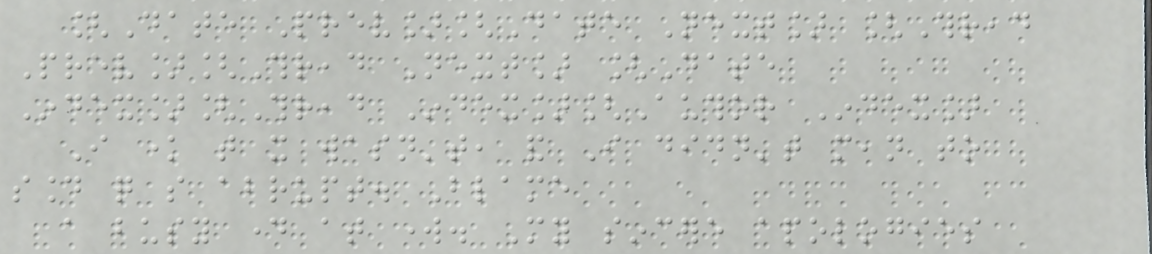[Date Prev][Date Next] [Thread
Prev][Thread Next] [Date
Index][Thread Index][Author Index]
I know that it wasn't, and I didn't mean to
sound quite so abrupt. Blame
a busy day at work. My sincere apologies
